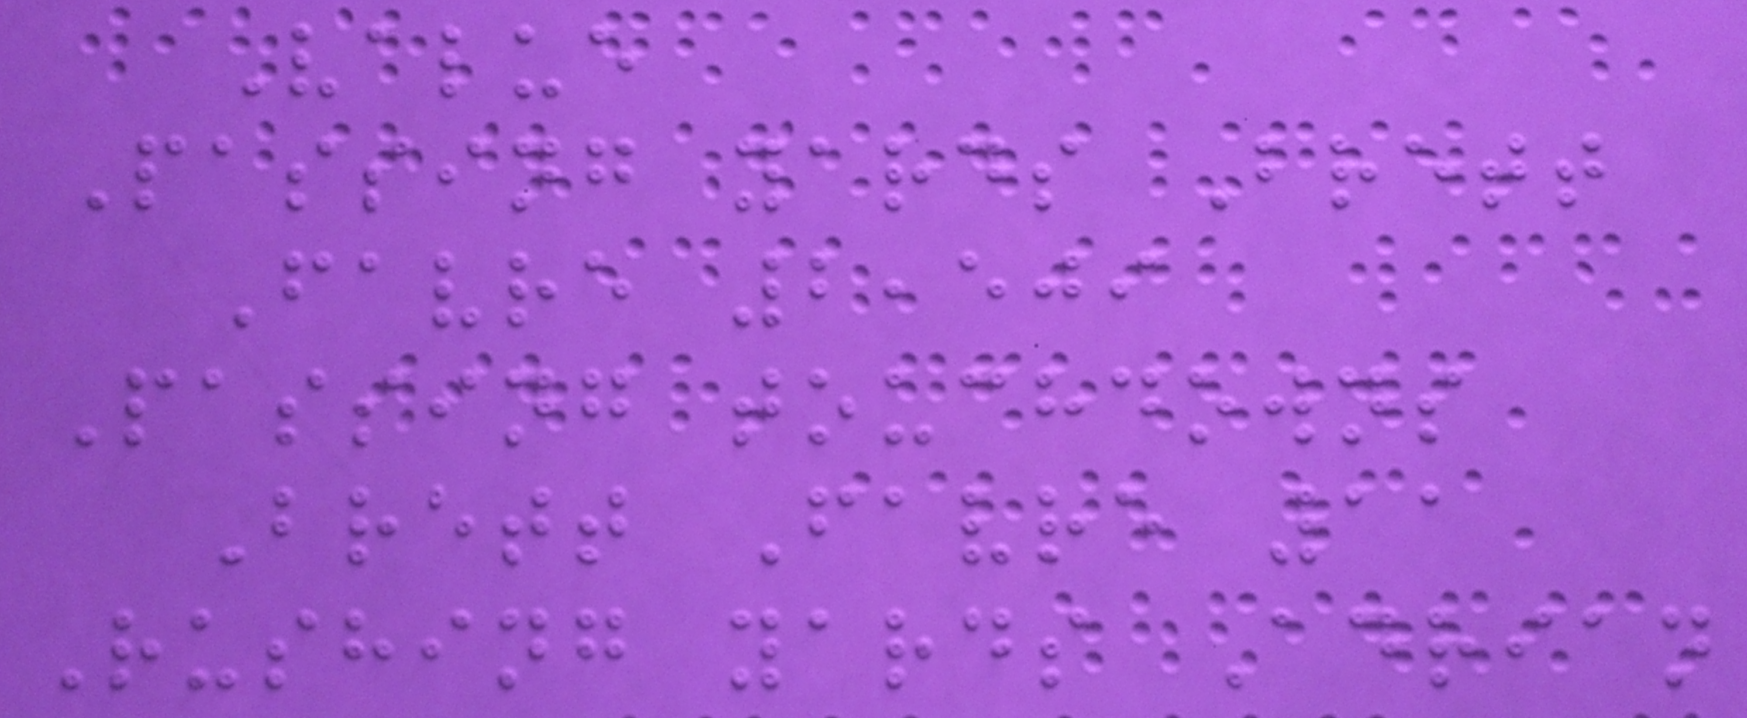Value
Passing yards Brett
Favre 2,509
Passing touchdowns
Brett Favre 11
Rushing yards Adrian
